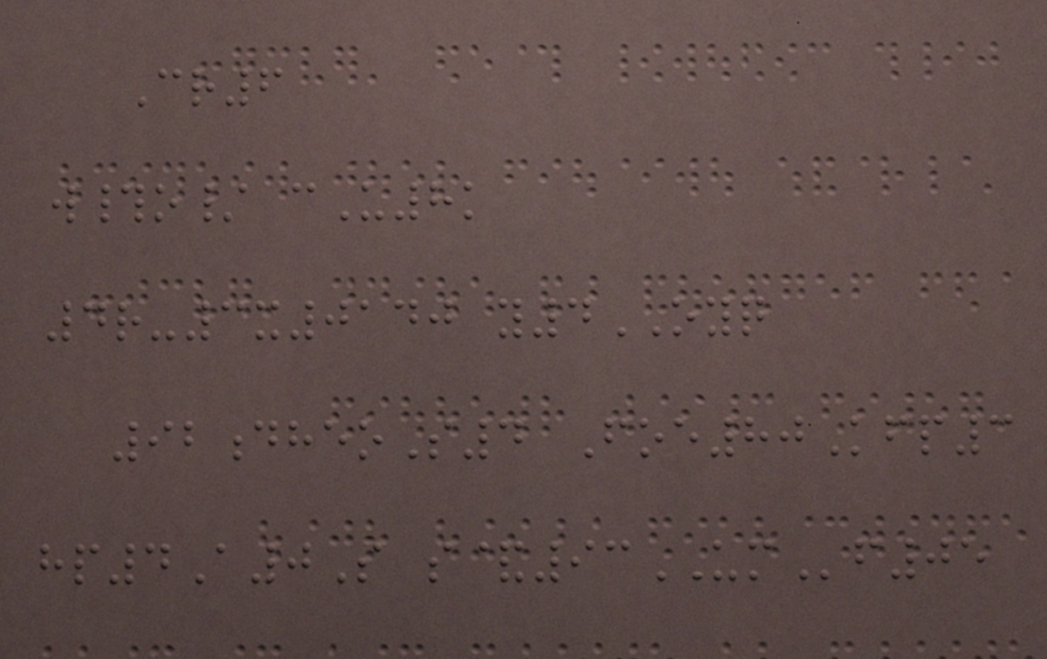Cr6
w#o/ cU8k
4r-3x0140 y4OYQ
92dheoS4 Foe80Kfp3
hp4A0S s&93UMf05
